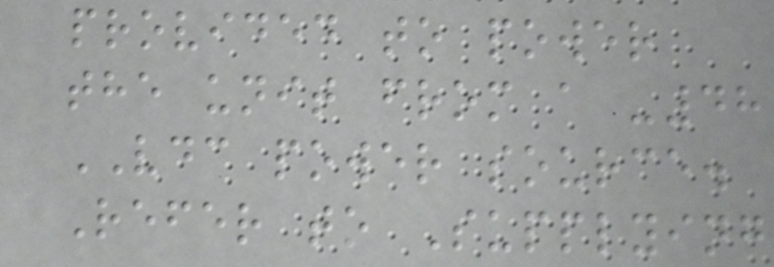provided to power
the unit from a -48
VDC power source.
Refer to Supplying
